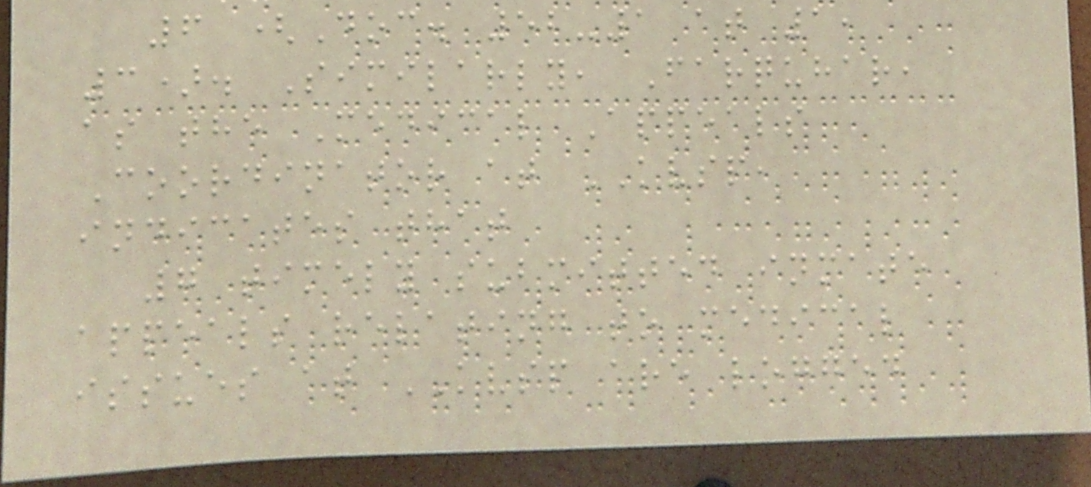6 (Doc. 52-1 at 1,
3). Similarly, Farquhar,
as the Medical Appeals
Coordinator at KVSP,
indicates that
7 timely submitted inmate
appeals relating to medical
issues at KVSP are logged
